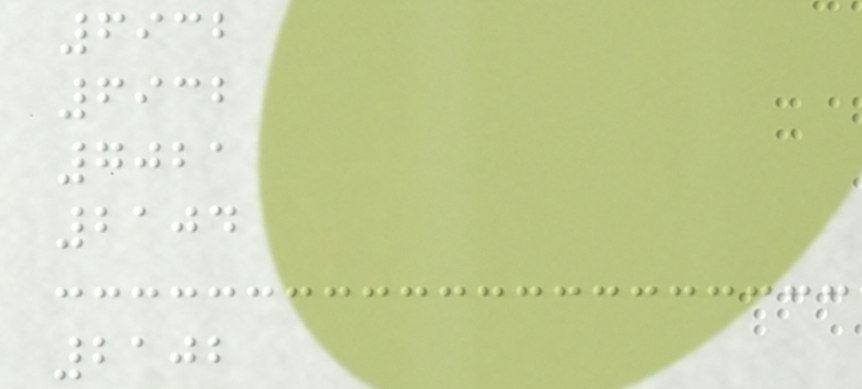6932
6932
7021
2104
2102
